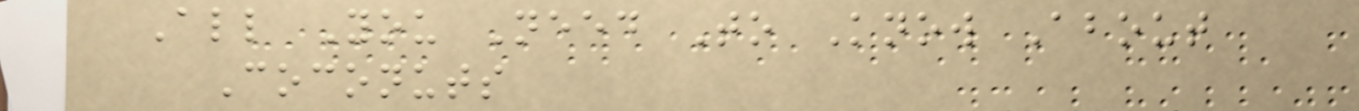All You Need To Know About
Coconuts
